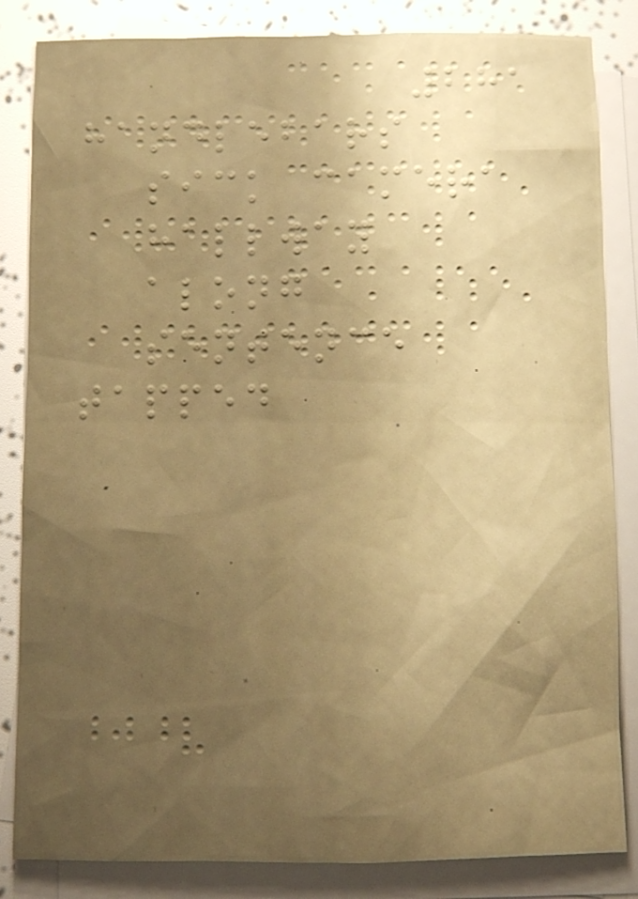281
handlebars
sick camera
hallway
along
sentence
tapped
